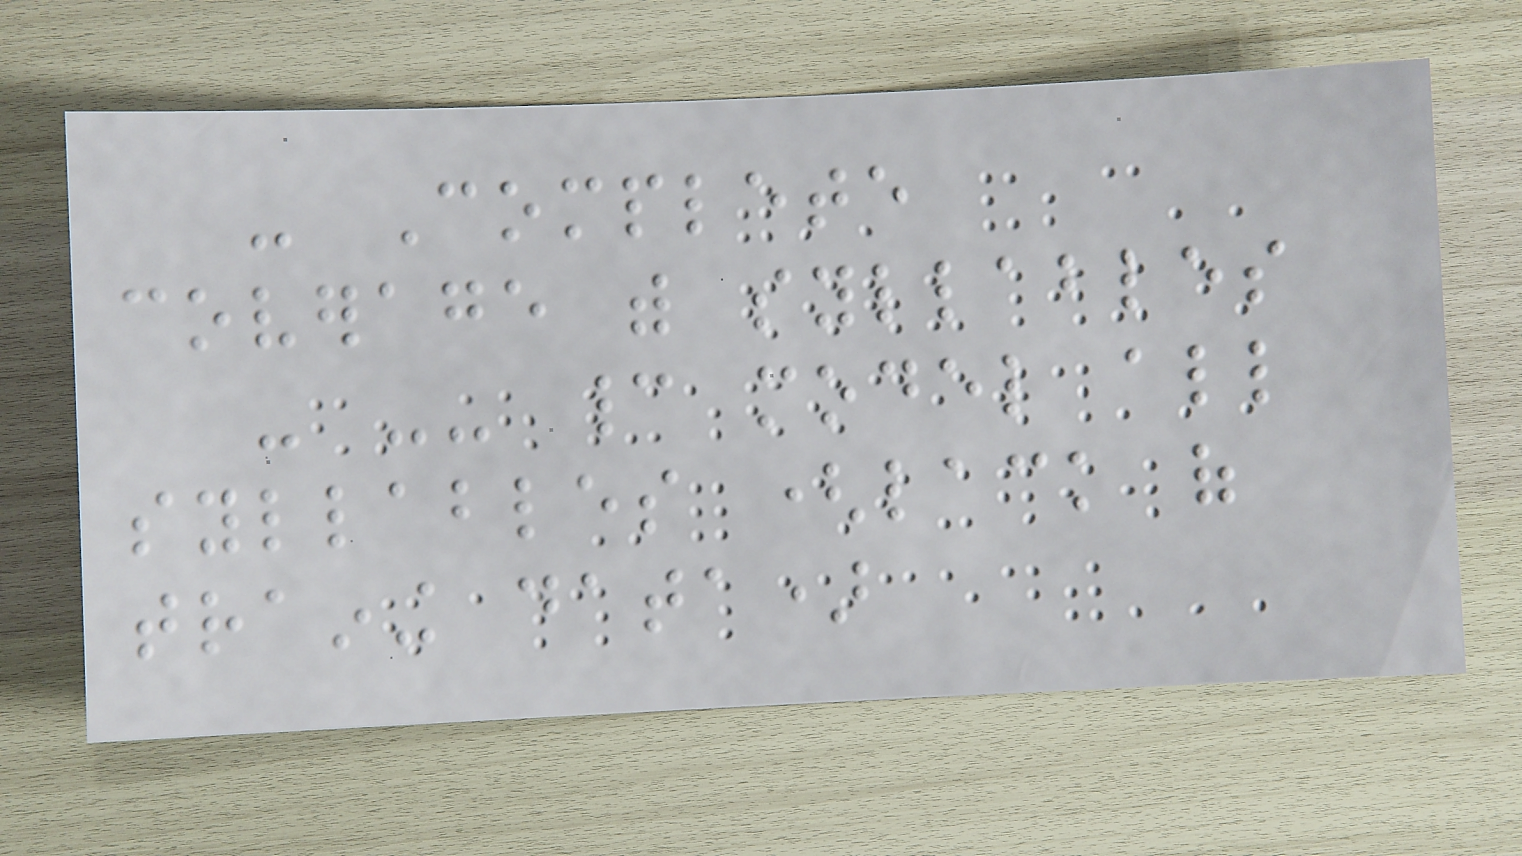- Complete
coverage with syllables
- -- cannot model all
syllables (lack of
training data)
